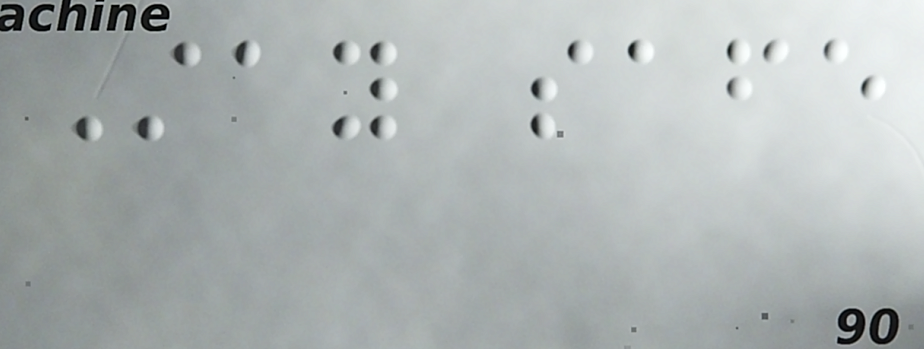Stay safe
